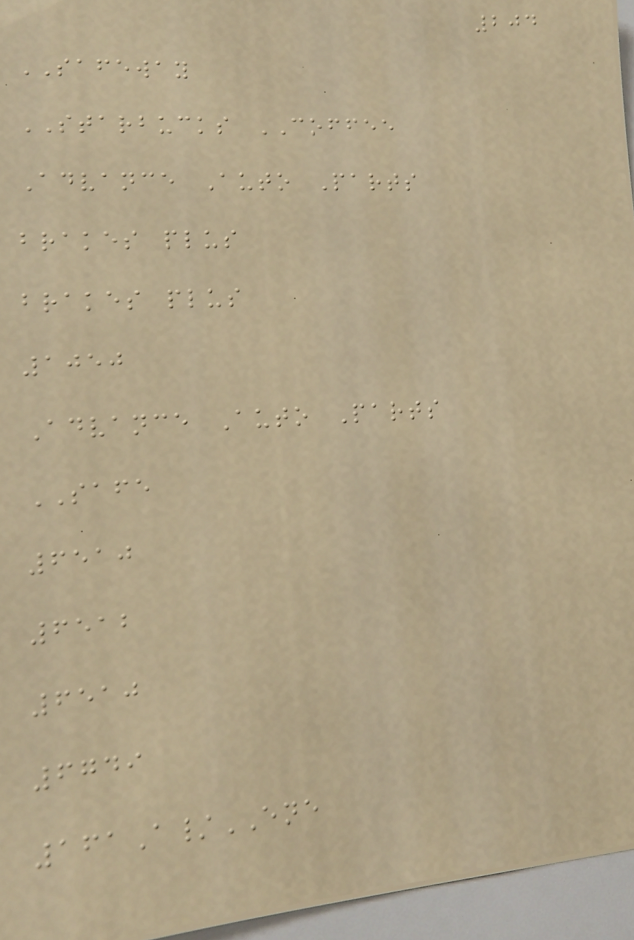204
SAFEWAY
STARBUCKS COFFEE
Advance Auto Parts
brakes plus
brakes plus
1050
Advance Auto Parts
SAFE
6510
6512
6510
6749
161A/ENE
